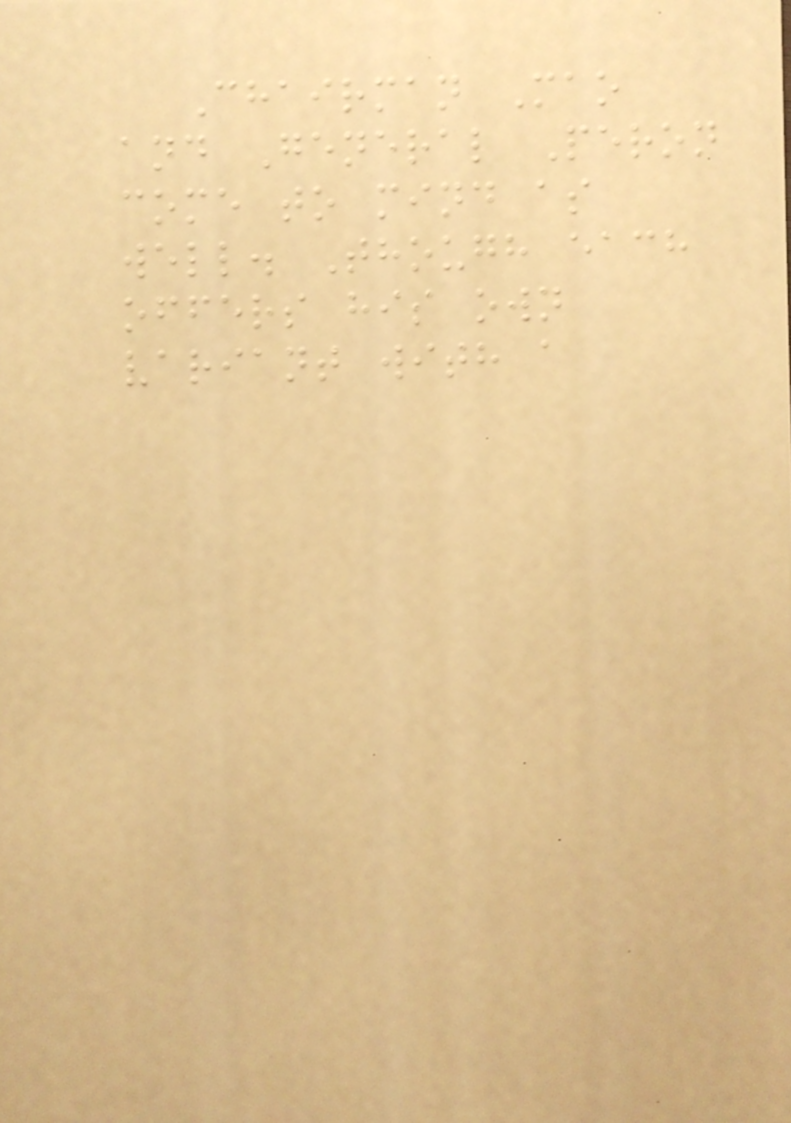Chairman Mao
and General Peron
come to mind as
well. Though each
offers his own
variant with a
